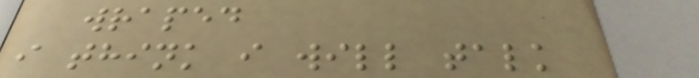wraped
i think i will talk
